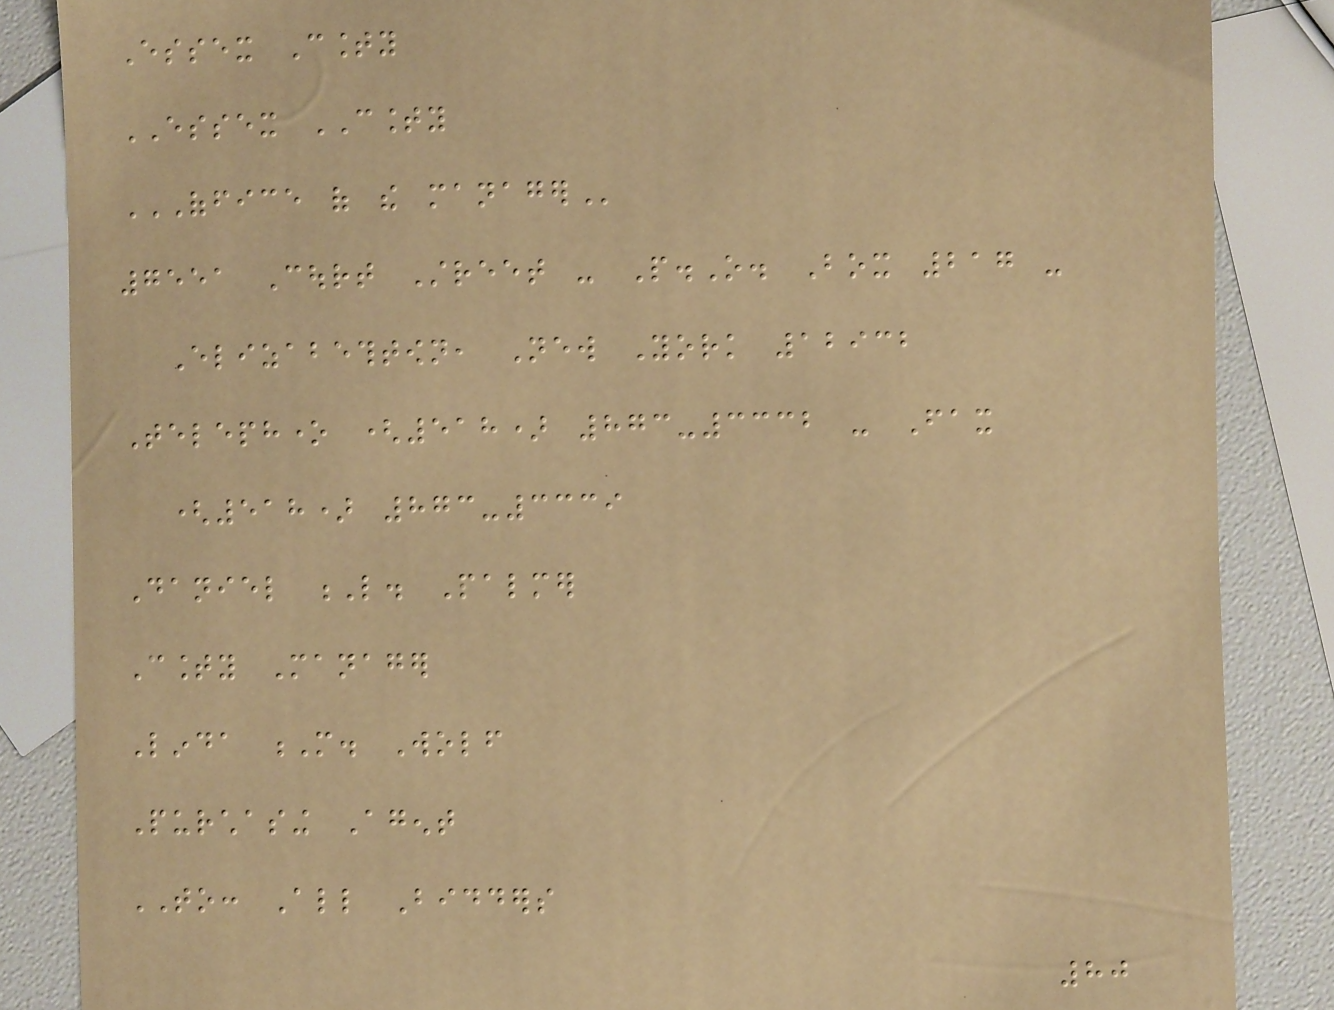Essex County
ESSEX COUNTY
OFFICE OF THE MANAGER
7551 Court Street - P.O. Box 217 -
Elizabethtown, New York 12932
Telephone (518) 873-3332 - Fax
(518) 873-3339
Daniel L. Palmer
County Manager
Linda M. Wolf
Purchasing Agent
TO: All Bidders
80
